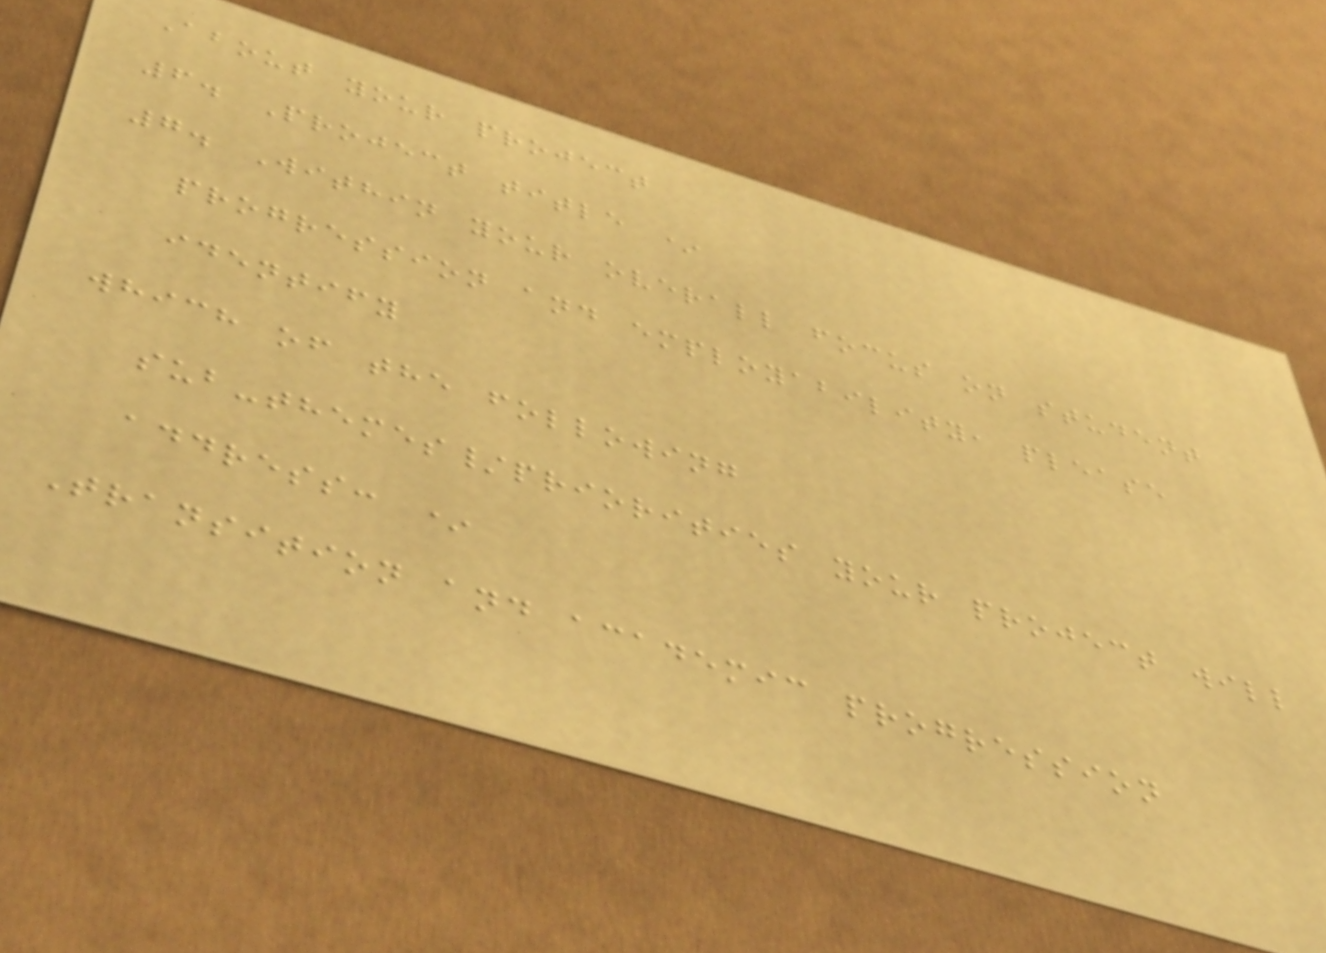About your project
6. Project title *
7. Within your overall focus on student
progression and employability, please
identify
which of the following
sub-themes/priorities your project will
address: *
Transition and academic progression
